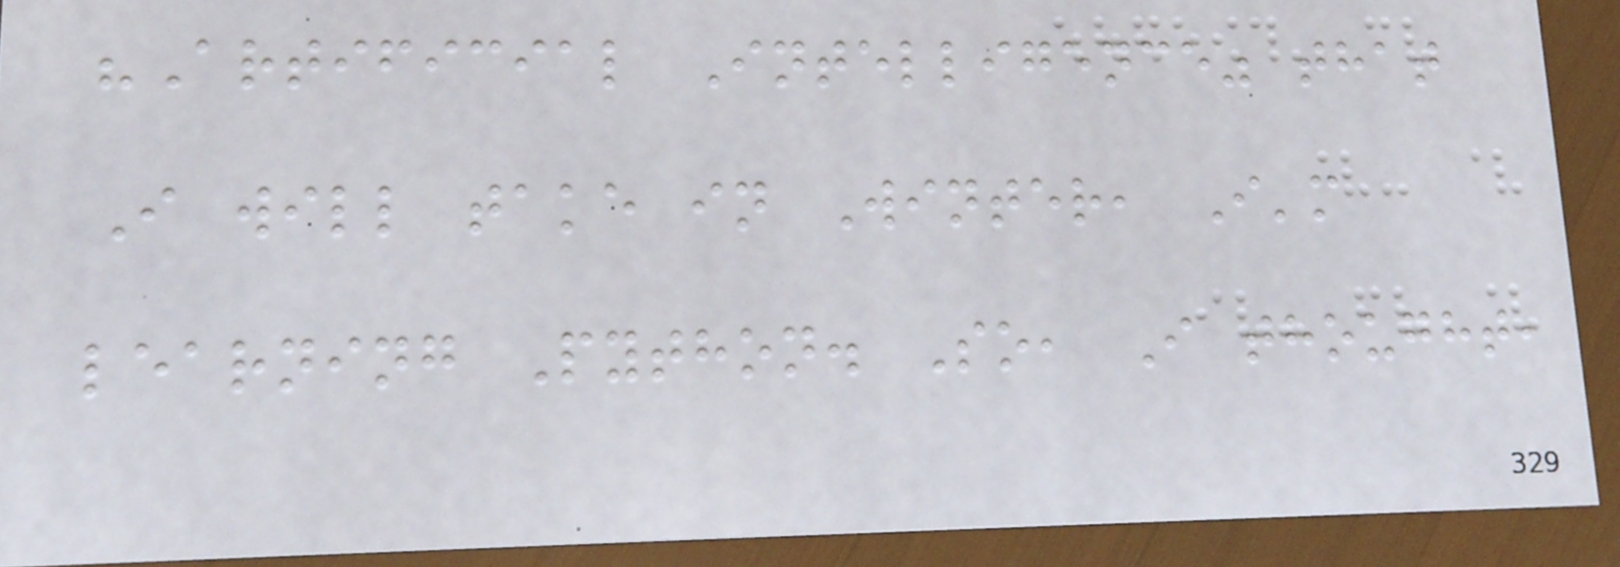"Artificial Intelligence" that
I will take in Winter, I'm
learning Python. So, I thought,
